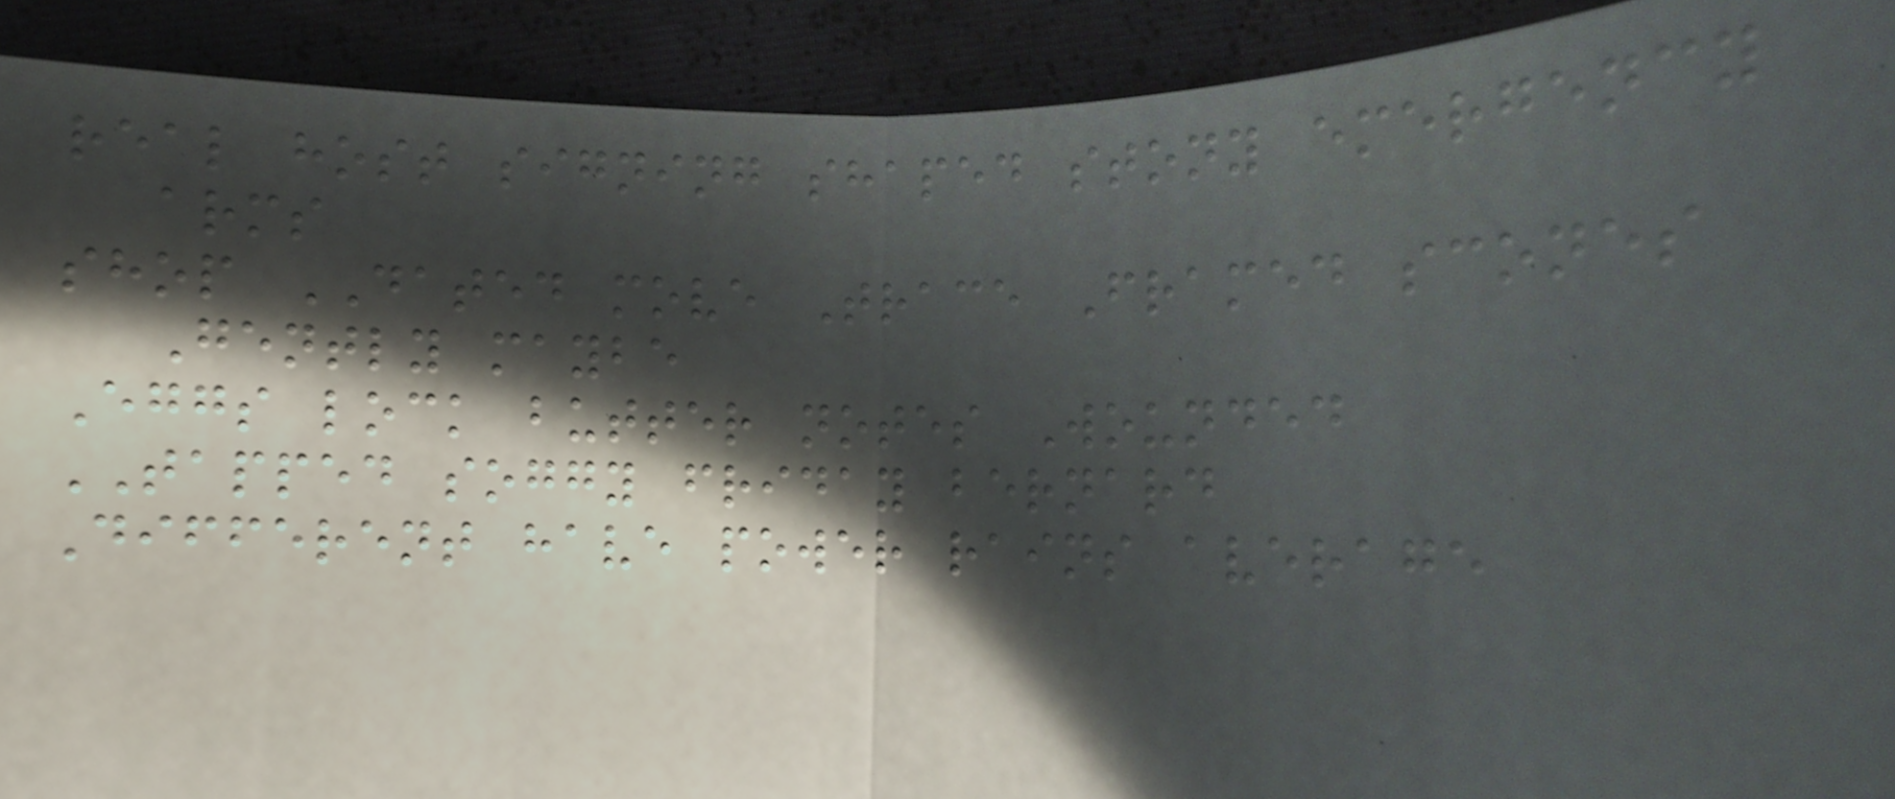real host signing shaped stony emergency
arms
shop DATED move Trace Framed scones
Gently maybe
Eggs lock butter notes Wounded
TAPPED soggy friday bernard
Different have power rains average
